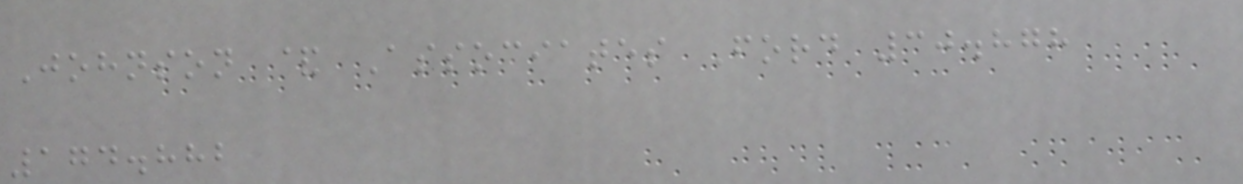Johnson & Associates Ford 30.878
174.882
